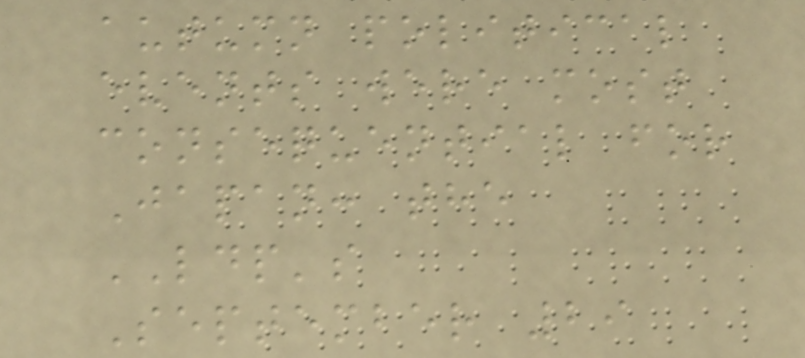autumn political
events were most
consequential for
Japan: the
LDP's
September 29
